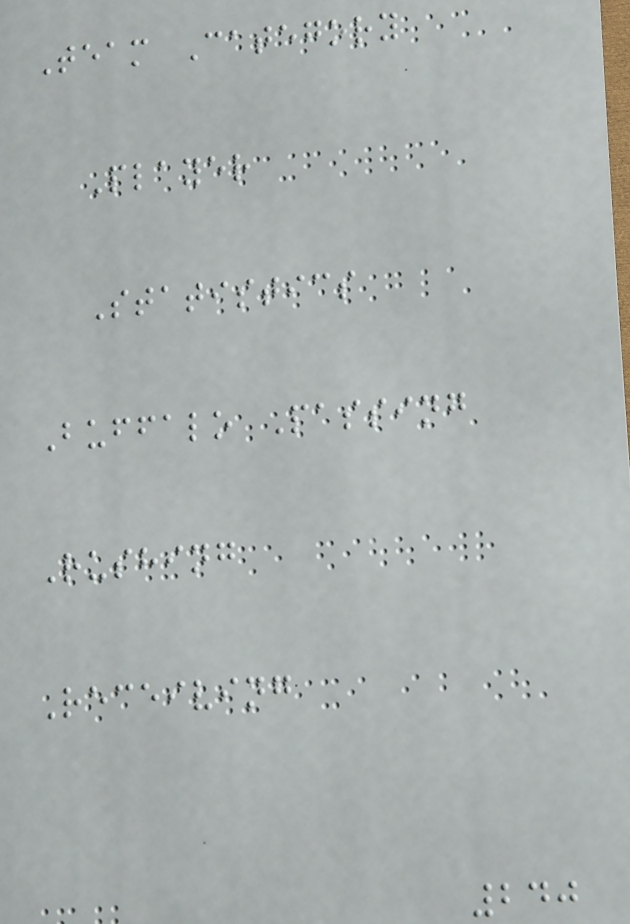Team Category
Player
Statistics
Buffalo Passing
Rushing
Receiving
240
